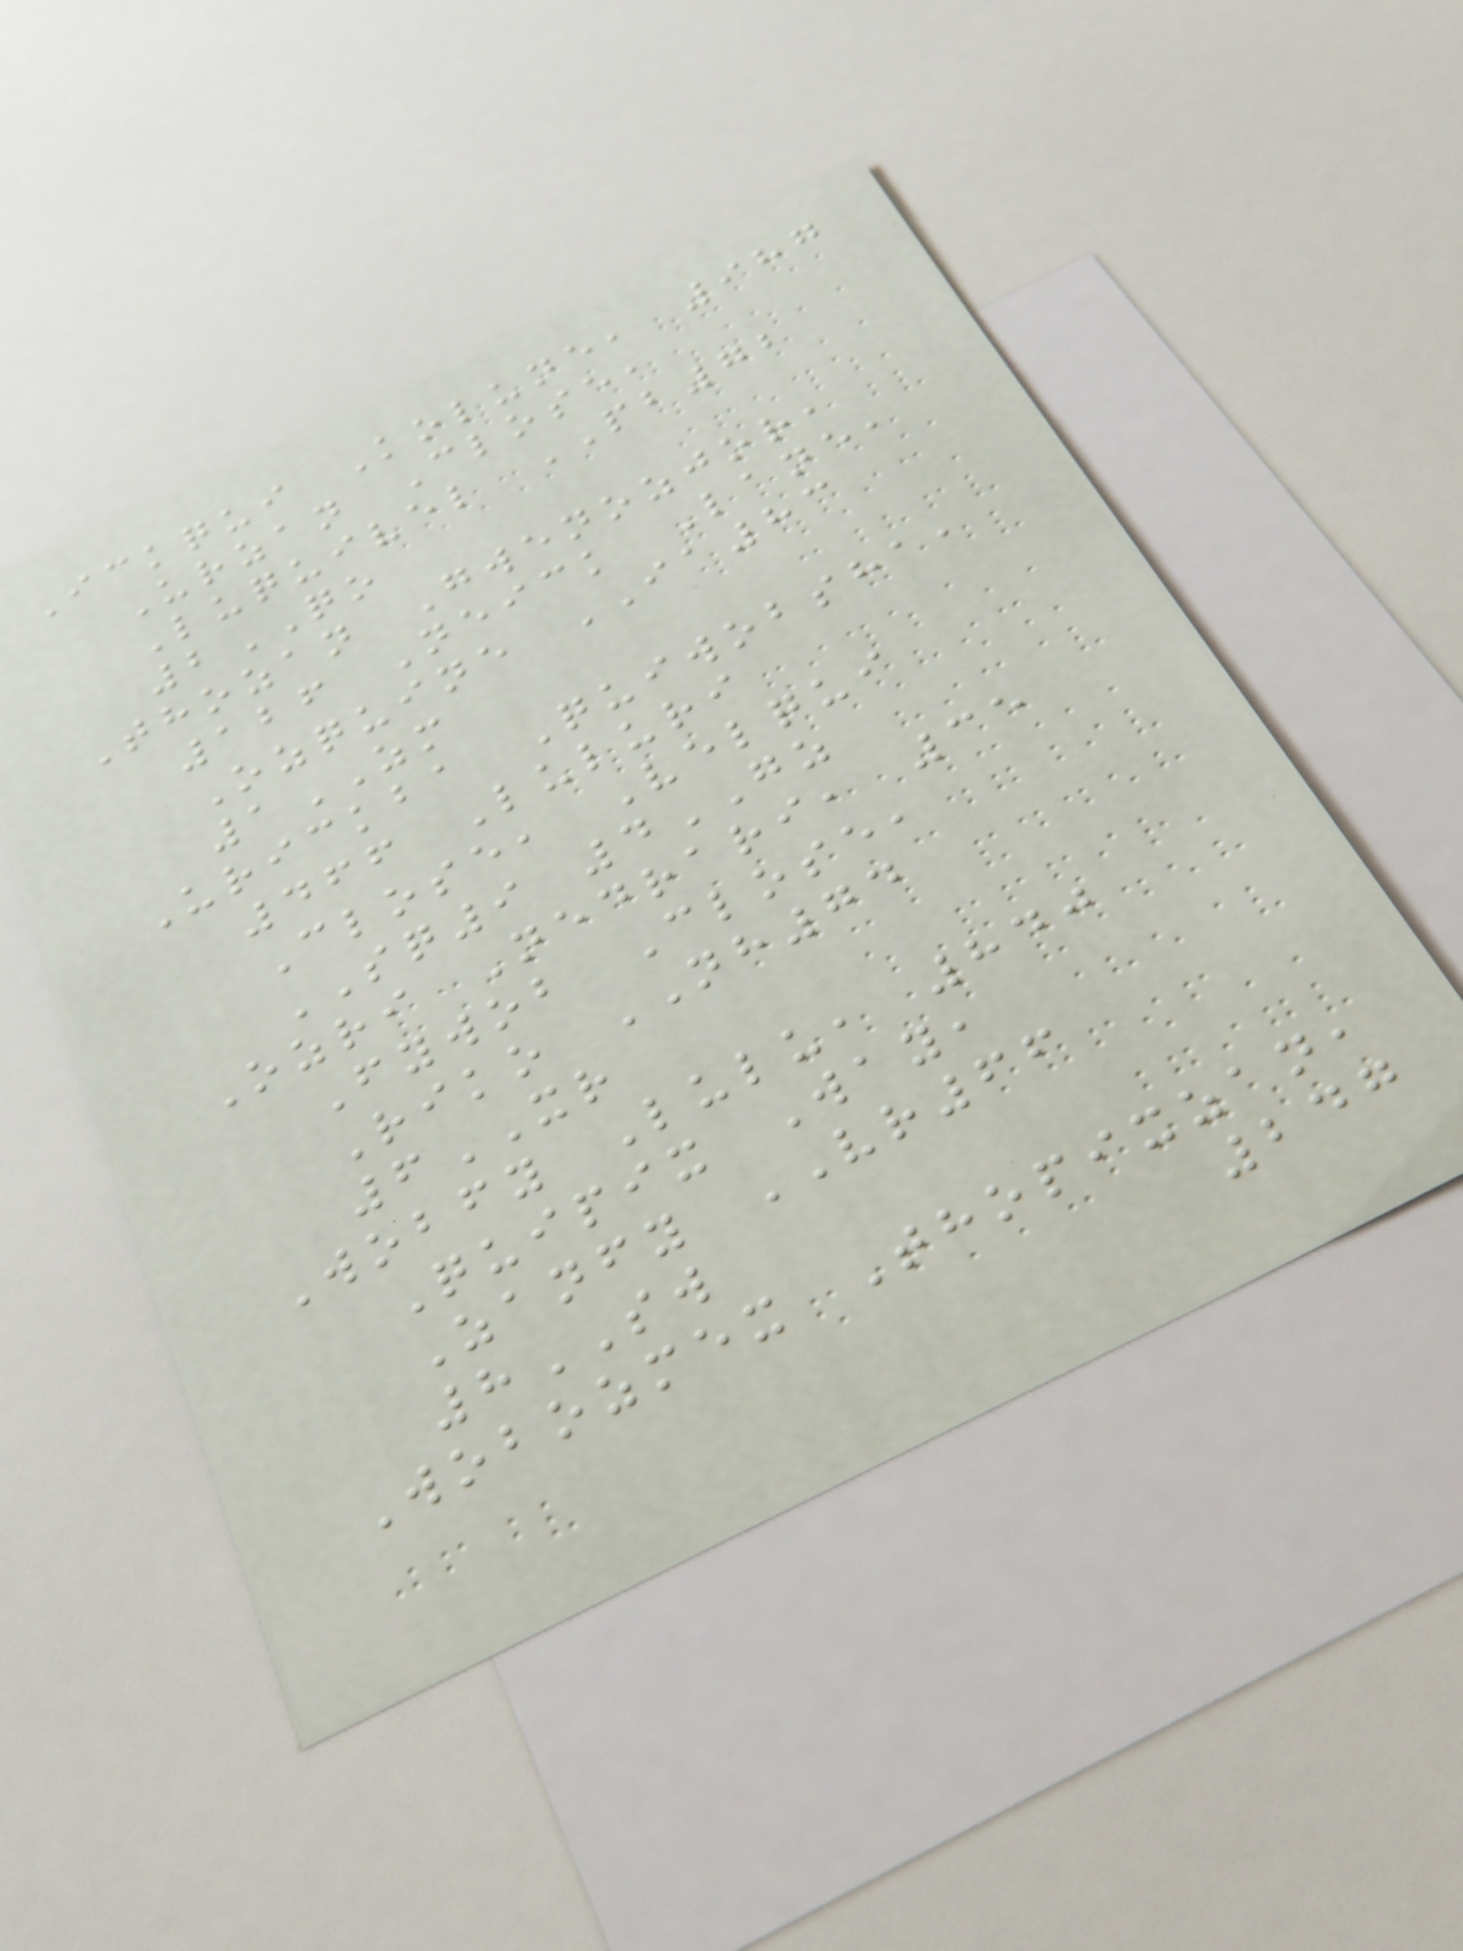Ickqui Kolune, 987
Urzan Close,
Luquivel PB72
2QO
Thozan Gwenozjor,
126 Neick Lane,
Ozquine IA83
1ZM
Urickba Quiwobsha,
466 Luluri
Close, Velqui
SQ9 4GZ
Ozri Nedrari, 35
Fywob Close,
Riko NH74
6XR
Wobfy Lulu, 840
Quipix Way,
Zanfy VR66
8SW
Wobozmex Thopixzan,
247
